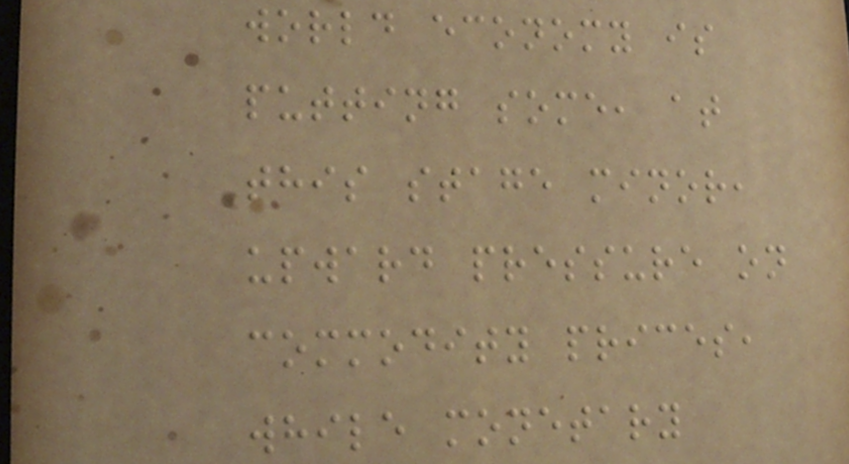world economy is
putting some, at
this stage minor,
upward pressure on
commodity prices,
while monetary
